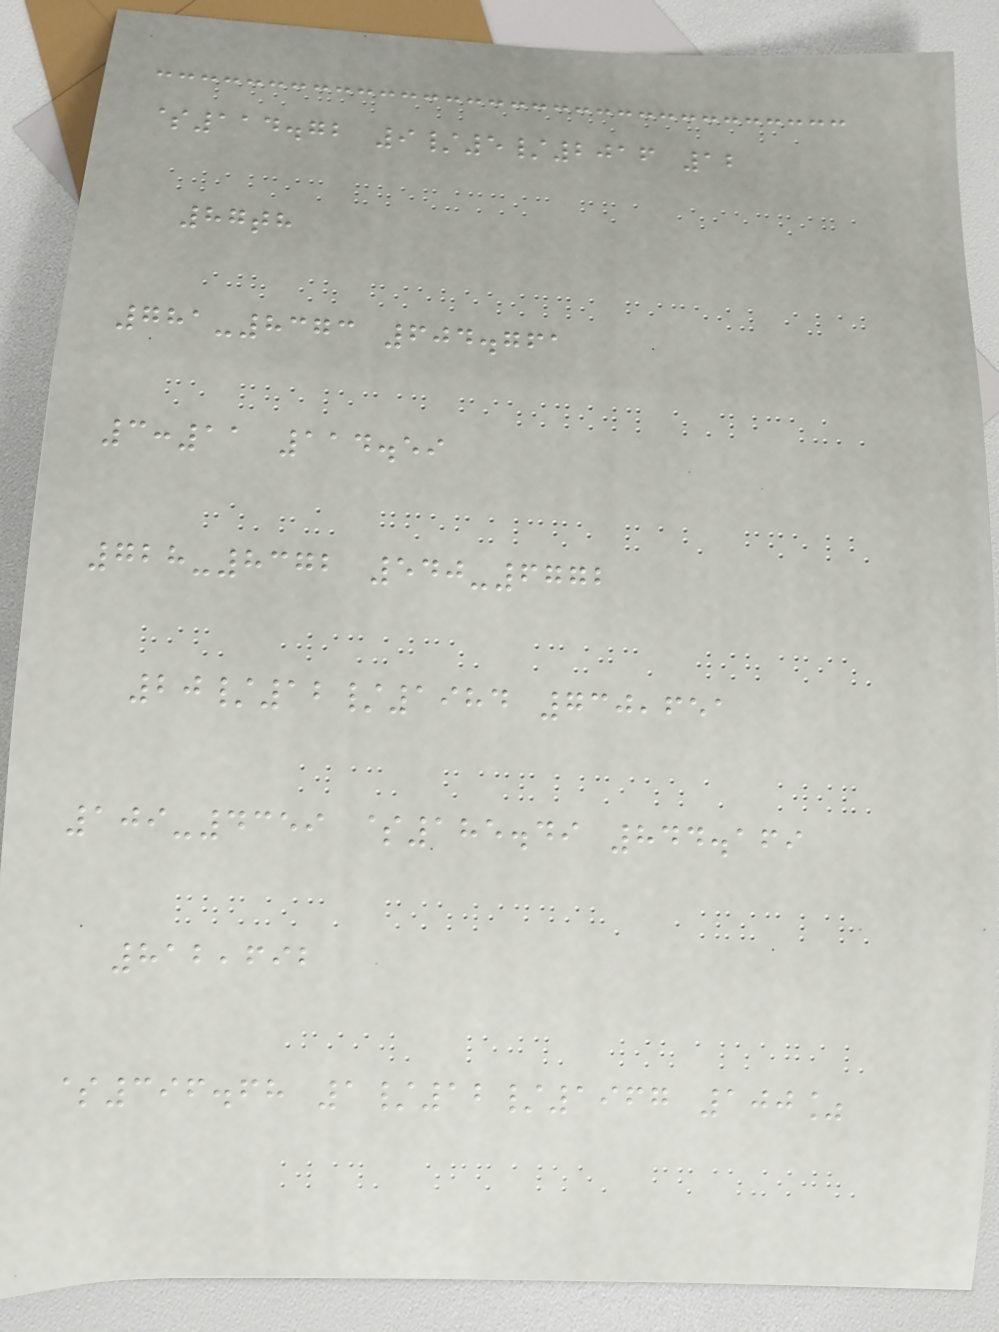$114.72 9/5/2016 12
87th
781-8373 604.761
3:11 114.59
728-8372 540-6772
20/12/1984 730,651
109-4359 $185.49 844.169
812,692
$396.68 1/12/1967 100%
